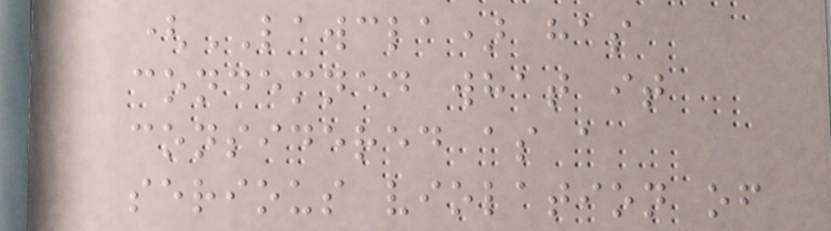(LAWCLA) has
condemned what it
considered as a
serious violation of
